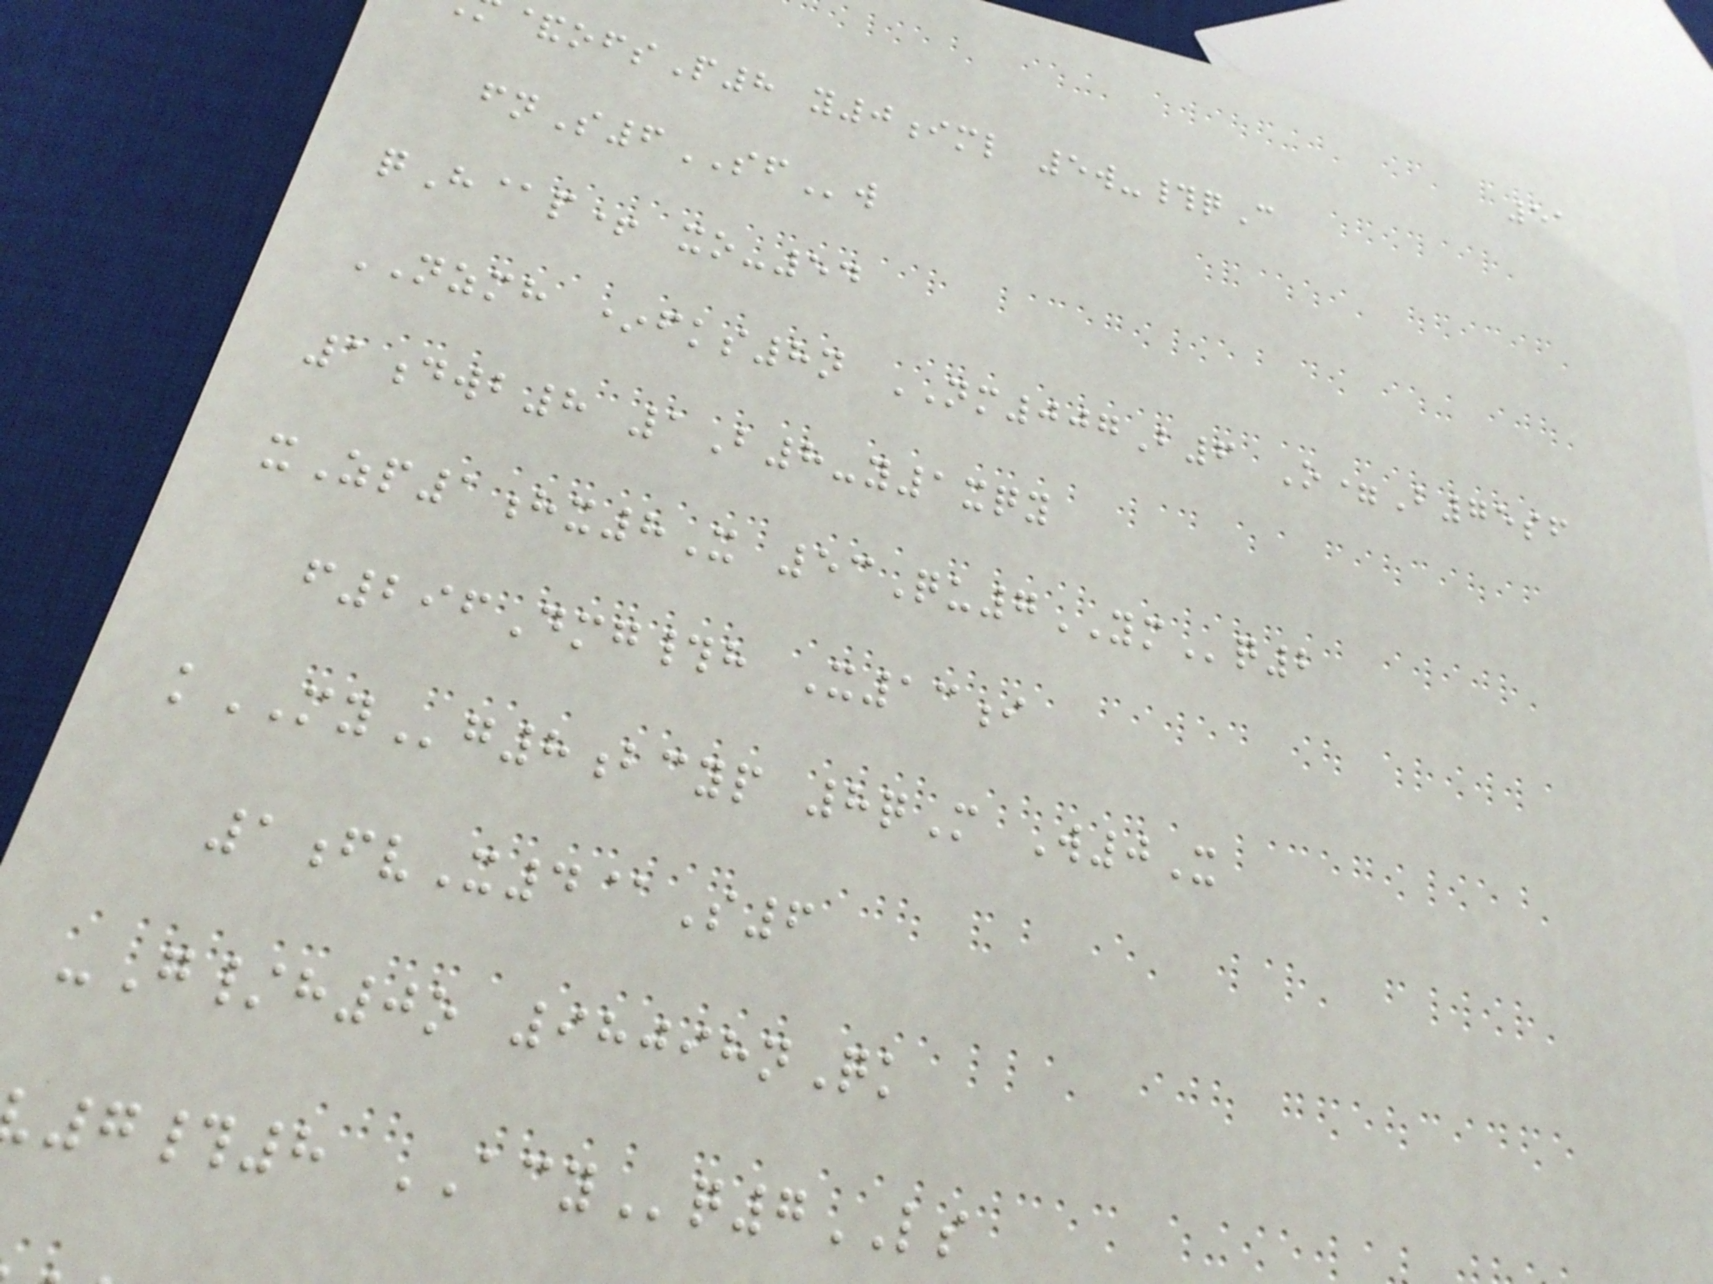51
&ofsP8 y0iml 5w-#qC
fnS6SFw
qH@p+ xo-54
NZMH *fks8n NM007B6 O=B75sf
1dwb8 1B8-y1xqy
xZp1hx8X 53Qu7YMq2
f296Dmg#h X13i
kMYg8bcyp 8qM W0X
1fvX4@S6
-G/h0o 98098nQk
7#8 ACYq7LS
